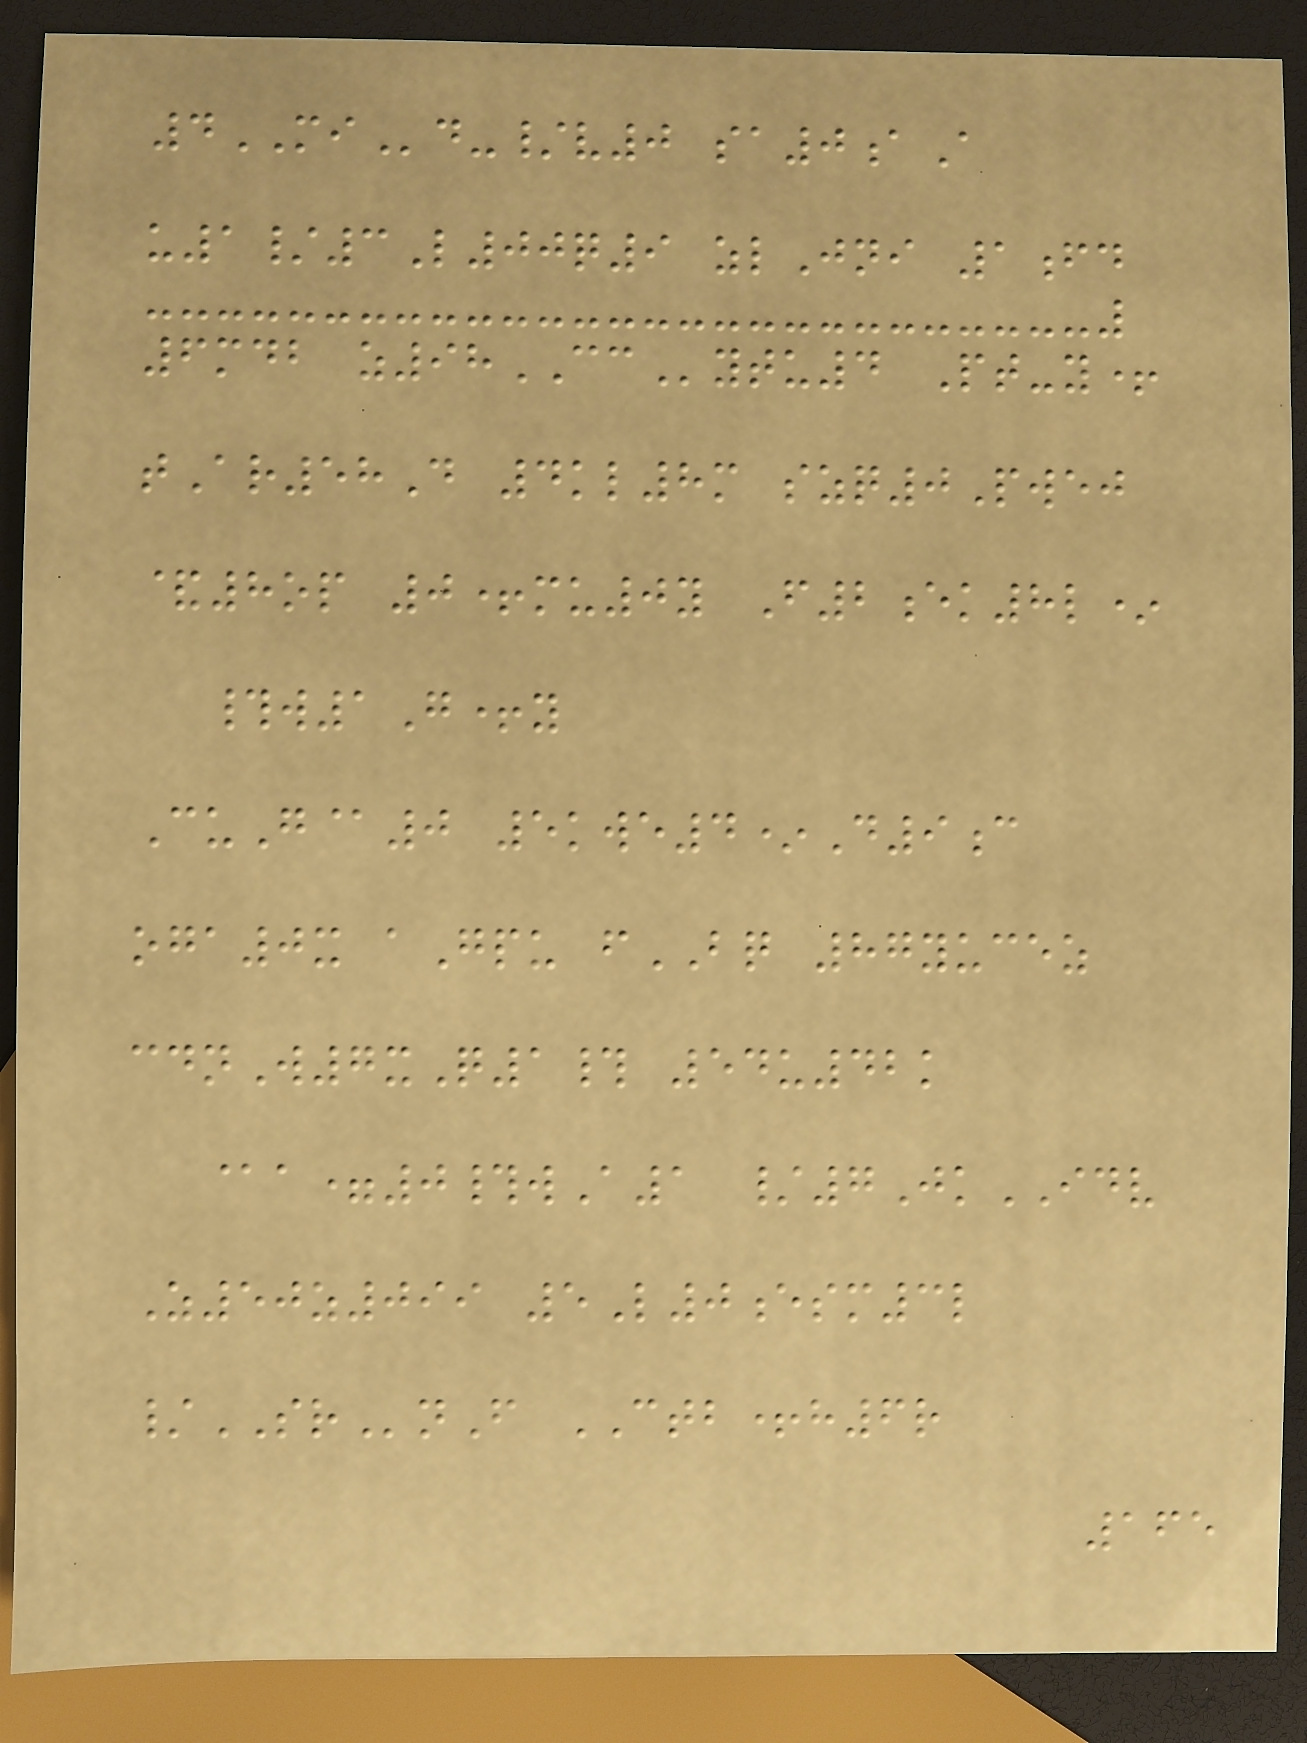4MId-/v0 sa0aA
u1/3L00q9 zlJni 1fd
6mdb z98CCytu4 Pt-y+
tAr58D 4kl8m szq0Pwej
&8op 0+mu0y F2ek8l*
#w1G+y
CuG@0 5kwe4*D9c
oga0x aGpu fBQ 87yucez
cdnW7xQ1# 54u42k
@a=0#wA1 /7JkIDV
Z50z099 5L0esm3l
/SRnF CTB+h6r
165
